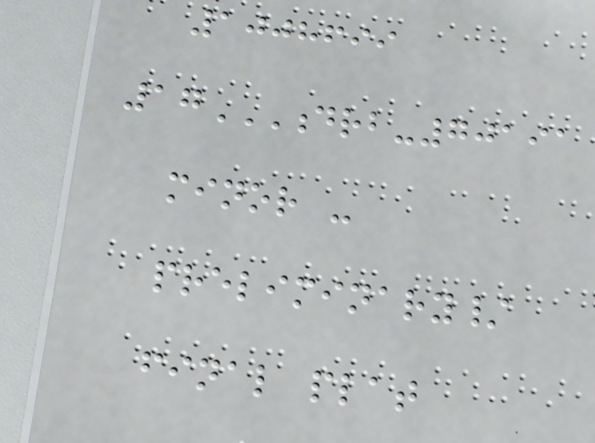1008699
17DRB-70191
MINOR -
PRELIMINARY/
FINAL PLAT
